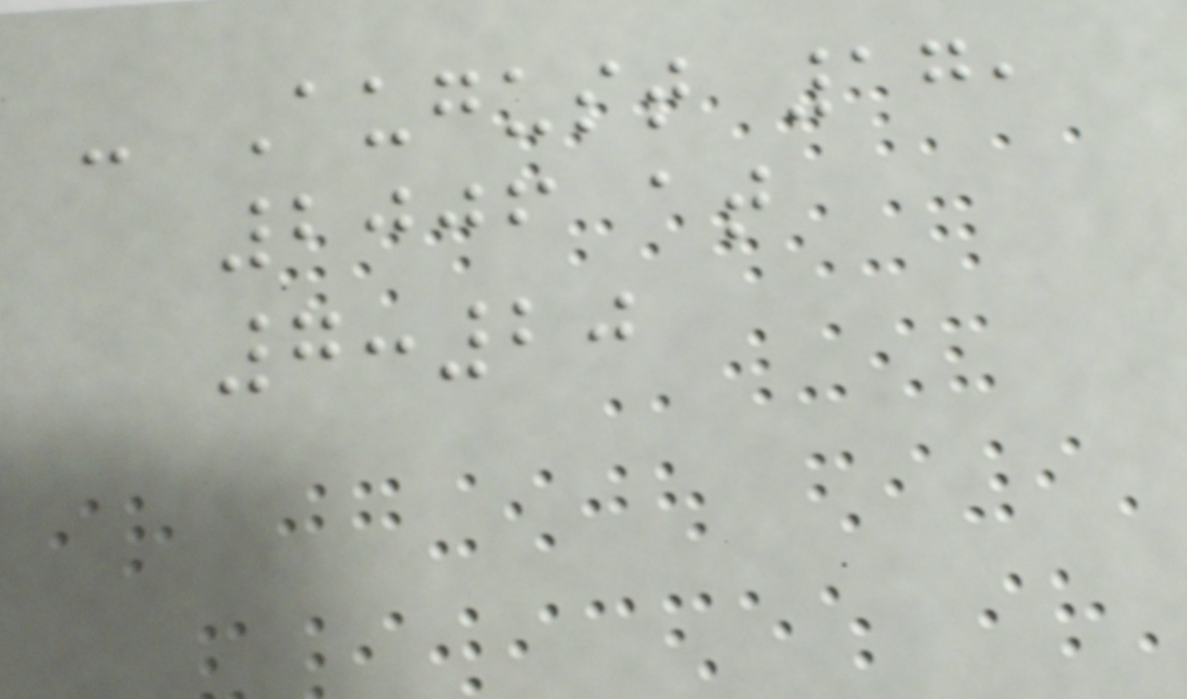- August 17,
2006 at
7:20
